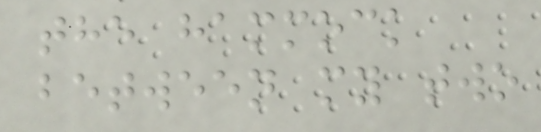the hammock
between my two
